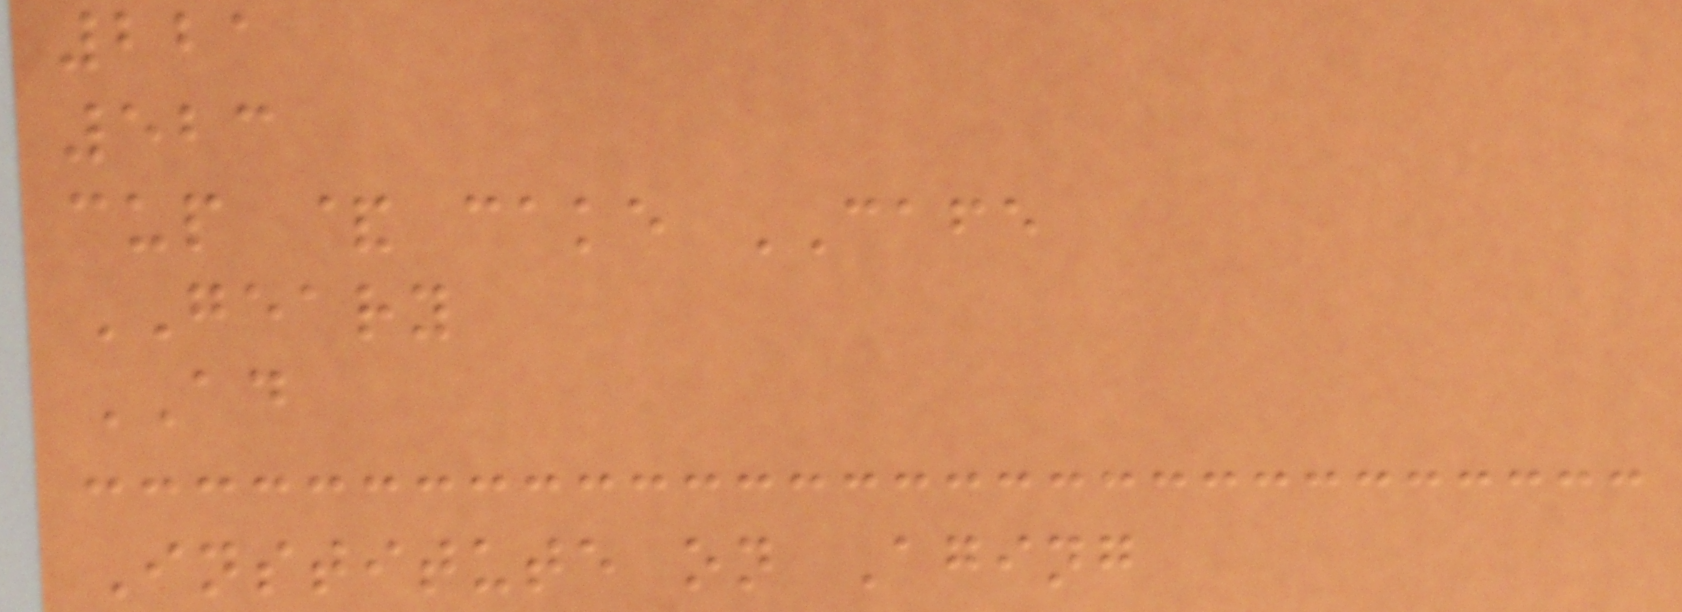221
523
cup & cake CAFE
GEARY
AD
Institute on Aging
